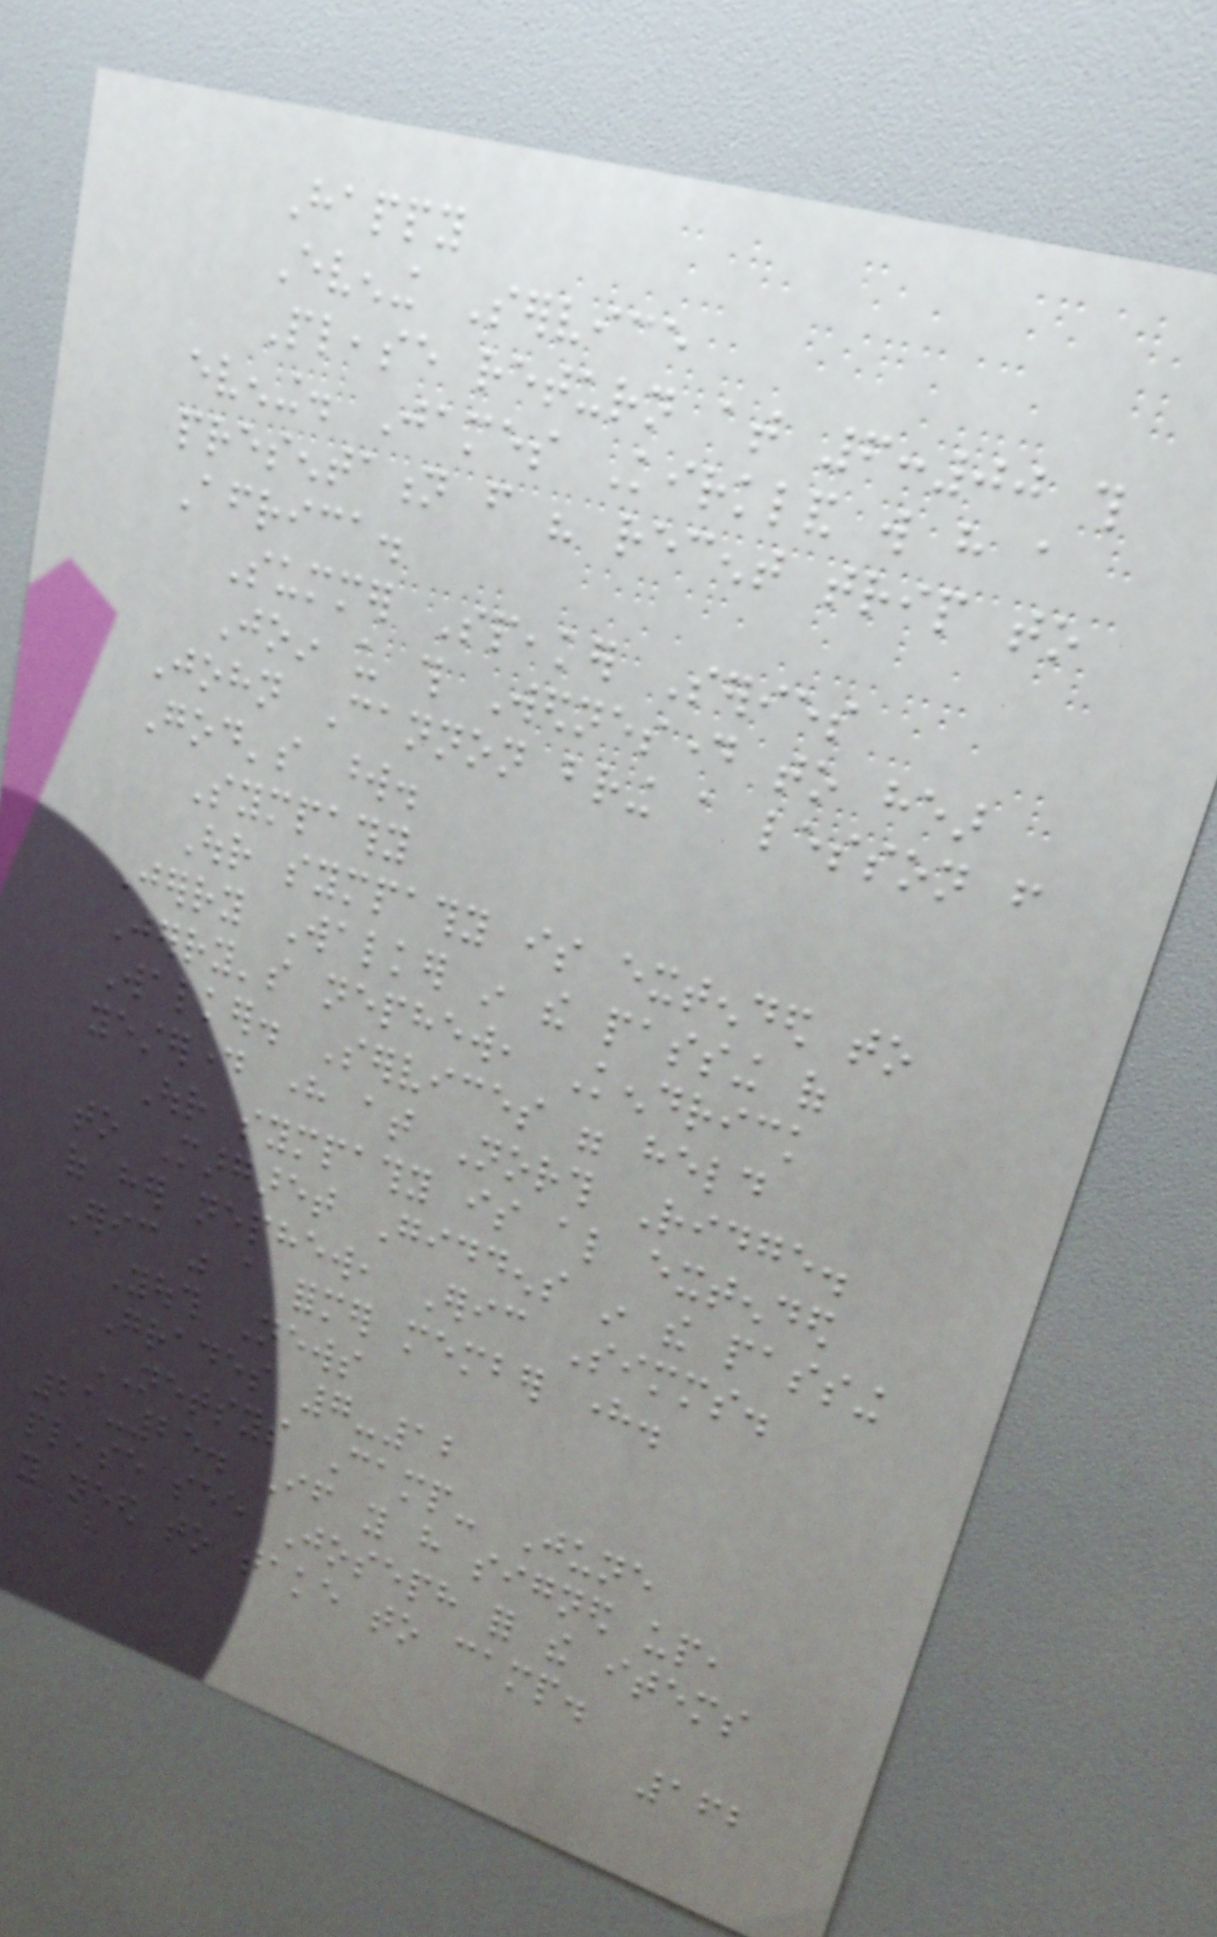Happy
Evening Service
Please return at 6:00 this
evening. James Kirkland will have a
presentation from his recent trip to
Africa.
Summer Speaker Series
Join us this Wednesday to hear
John Cannon bring a lesson from
God's word.
Sympathy
Our sympathy is extended to
Jerry Walker in the passing of
Jerry's nephew, Kendrick
Walker. Services were held
yesterday here at North Ridge.
Our sympathy is also extended
to Margaret Giddens in the passing
of her nephew, Eric Simms.
Eric was a former member here.
Youth News
Grades 7-12
NETSYS Camp- June
21-25. If you have signed up,
please see Joseph for the items
you need to take to camp.
162
